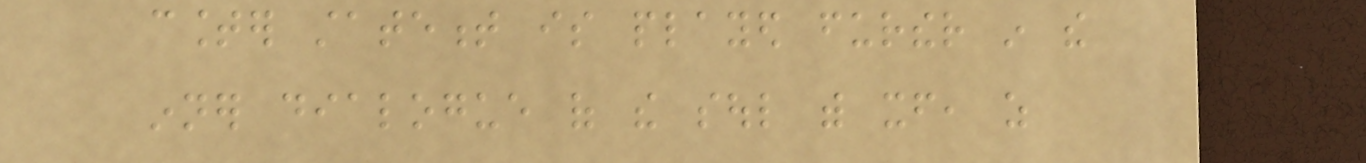counter statement is played further in the
inner dialogue of the soul with itself, as
